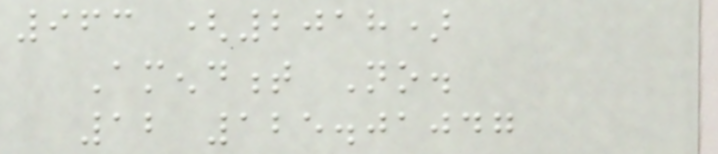963 (2018)
Amendment No.
12 125.01047
